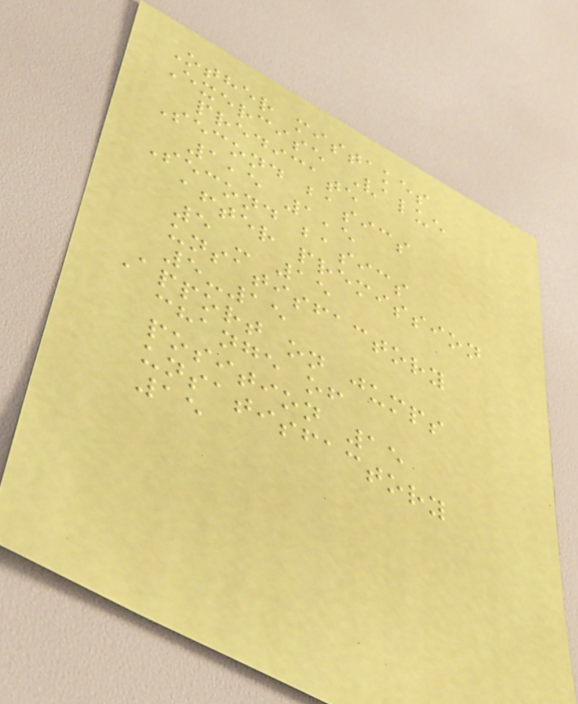Other mistakes
Exercise Value
predicate
Second basics
1,5 1,5
Second basics
after premission
5 - 15
unsatisfactory
5-15
Apport on jumps
change of
position 15
unsatisfactory
15
